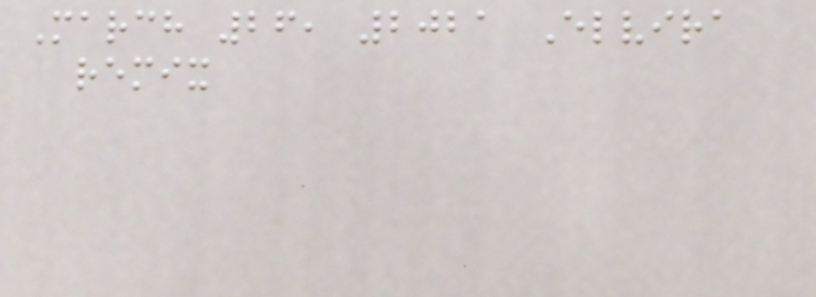March 26, 2021 Elvira
remix
